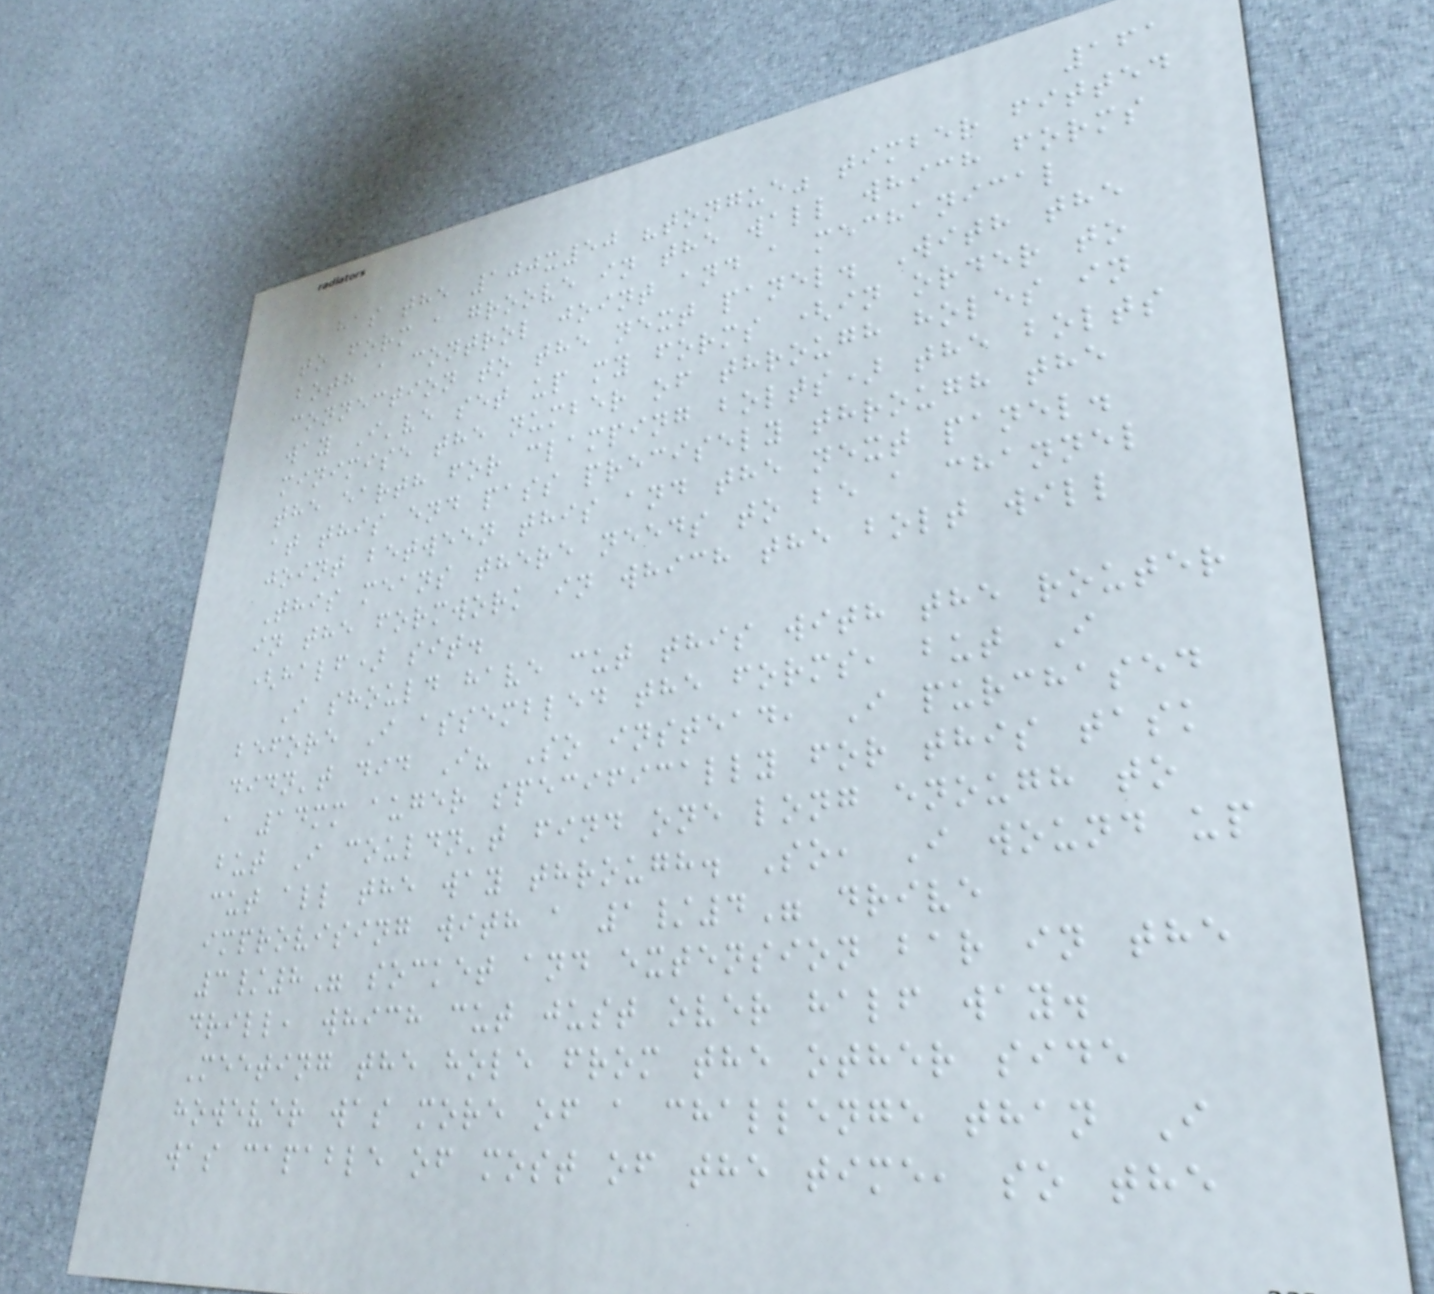161
has the 100x50 "tongue" timber fitted
to form a groove in the wall which forms
both a control joint and a mechanical
connection to the next panel. With the
way I've set up my forms (in order to
minimise the number of through holes in
the earth for clamping bolts) the bolts
at this end pass precisely through the
joint between this and the next panel.
This means there needs to be a channel
in the formwork in which the bolt will
(half) sit.
I should have cut this with the router
before I assembled the forms, but I
didn't did I? So instead, I purchased
a 14mm auger specifically for this task
but I couldn't find one long enough to
cut all the way through. So, I wound up
improvising with a 1/4" drive
3/8" socket and extension bar in the
drill, which cut just over half way.
Meeting the hole from the other side
however was more of a challenge than I
was capable of most of the time, so the
